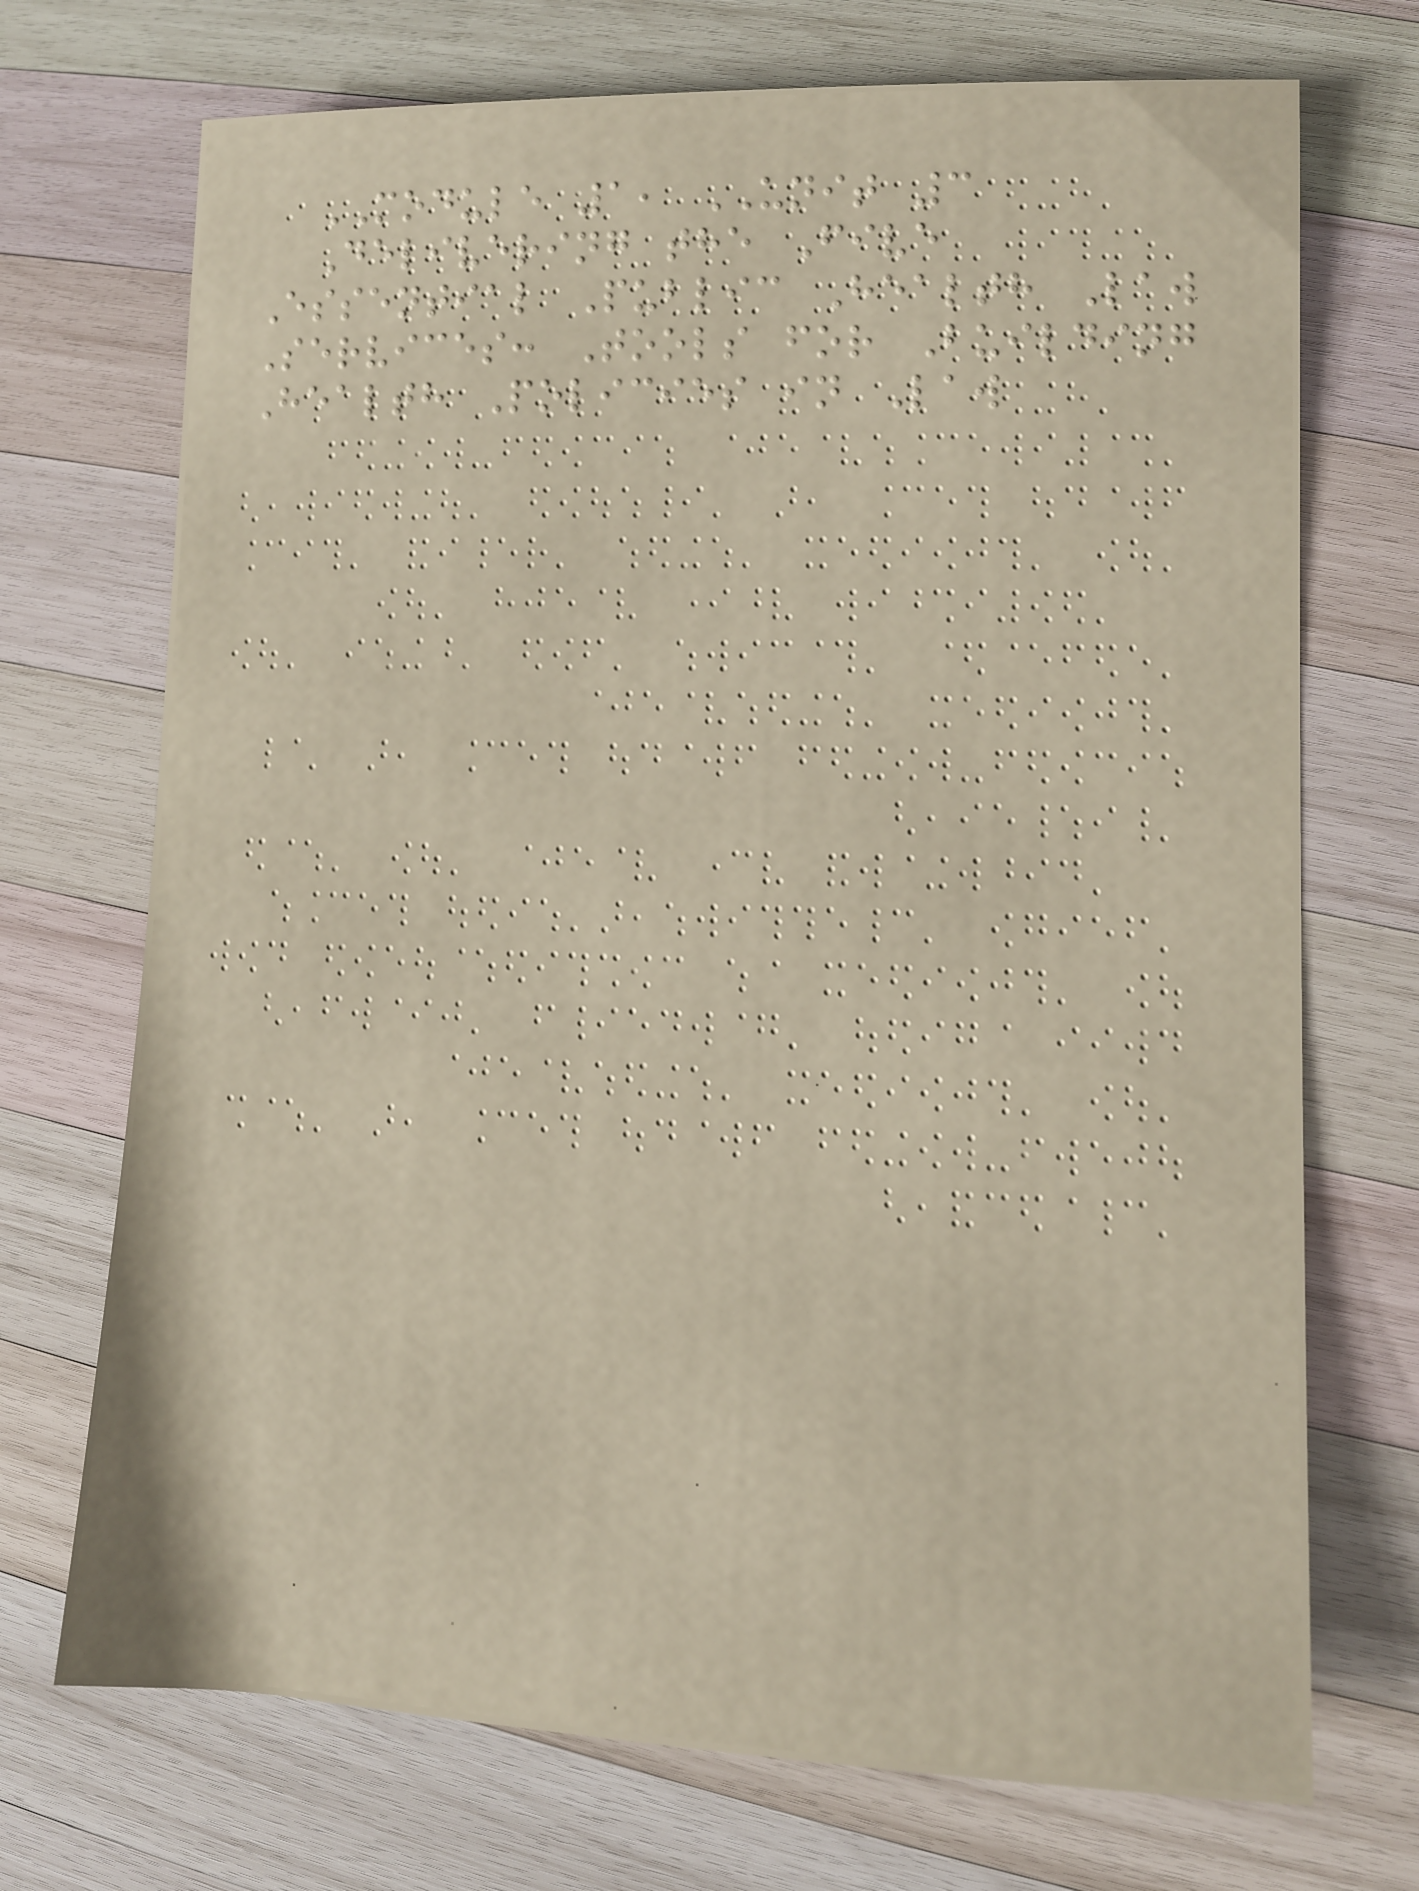MODULE 1, UNIT 3
Delivering the Five
Essential Public Health Law
Services: Tools for Building
Health Policies in Law
